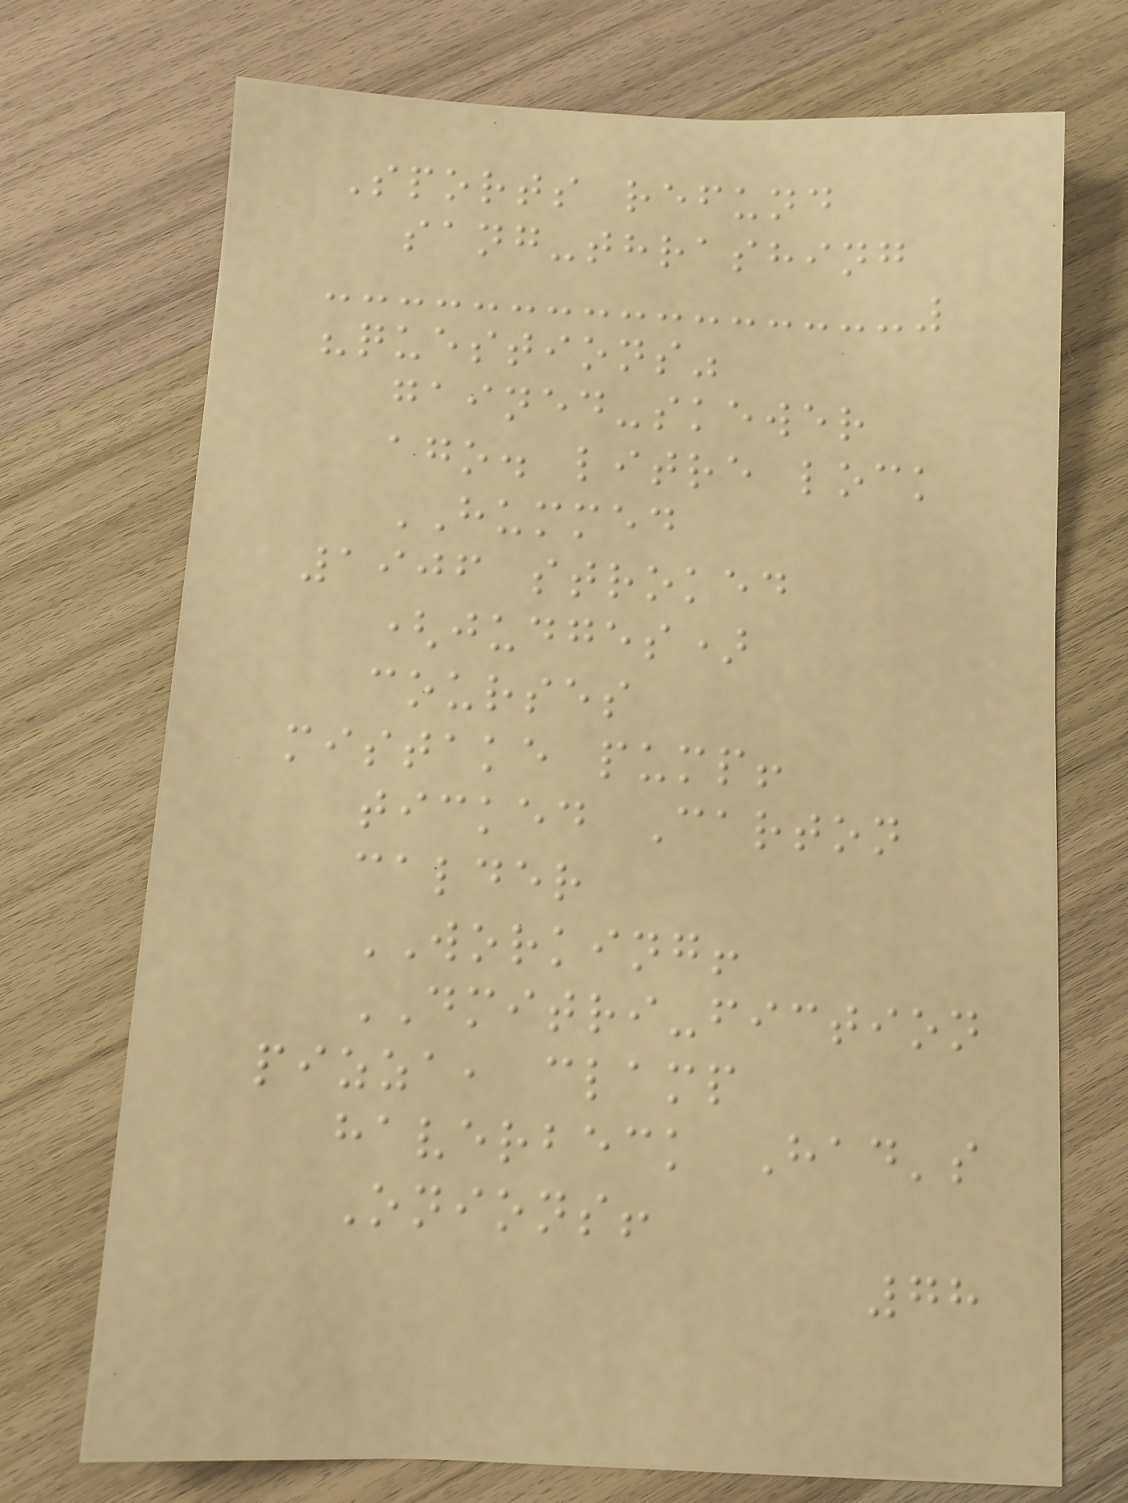Sports refund
sang-thrashing
"questions"
gained-skewer
ago. litre lock
HUMMED
1906 stroked
(judges)
courses
mistake pump!
ticked Carton
calder
WORKING!
DMITRI-fiction
pizza, clamp
haverbeck Had's
Onions!
78
